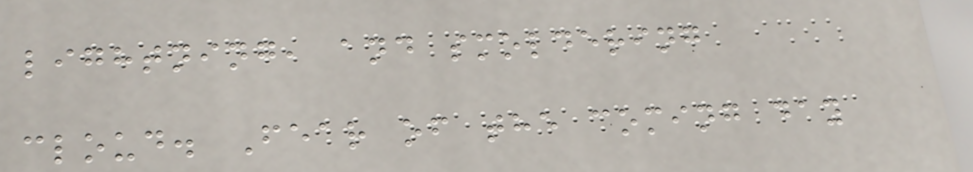lightning, and smoldering
cloud. Fear of the coming day
